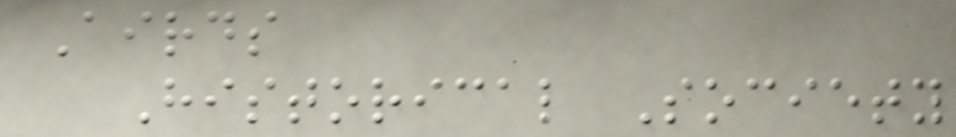Airds
Historical Society
